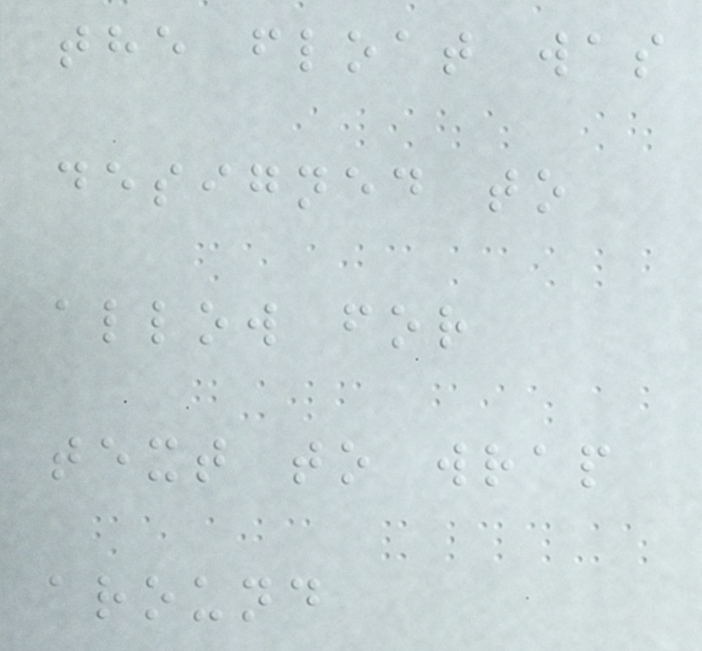the float was
designed to
allow for
text to wrap
around
